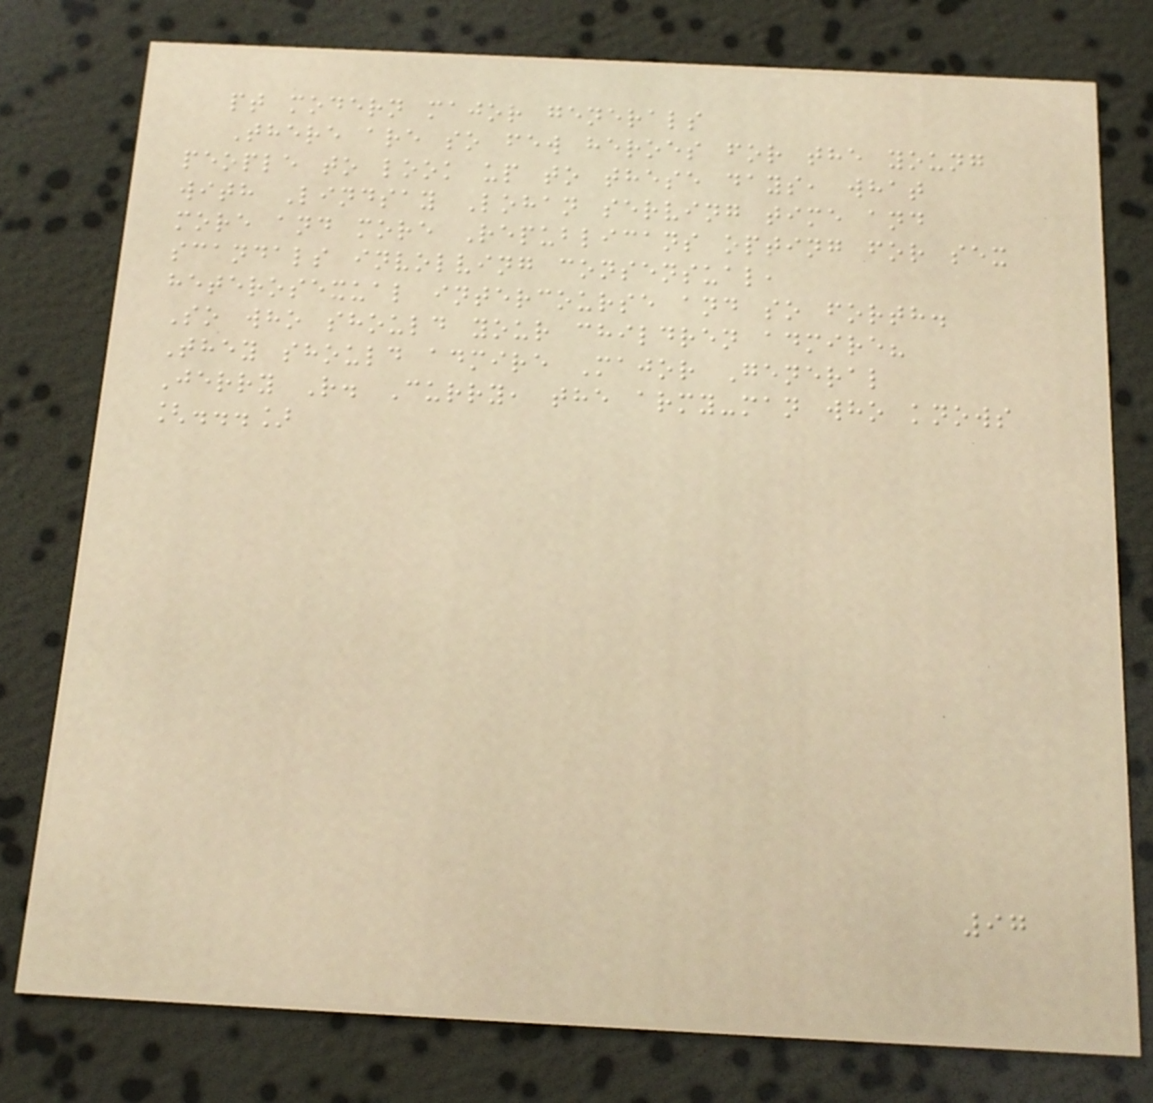pt modern major generals
There are so few heroes for the young
people to look up to these days, what
with Lindsay Lohan serving time and
more and more Republicans opting for sex
scandals involving consensual,
heterosexual intercourse and so forth.
So who should your children admire?
They should admire Major General
Jerry R. Curry, the army-man who knows
[...]
97
